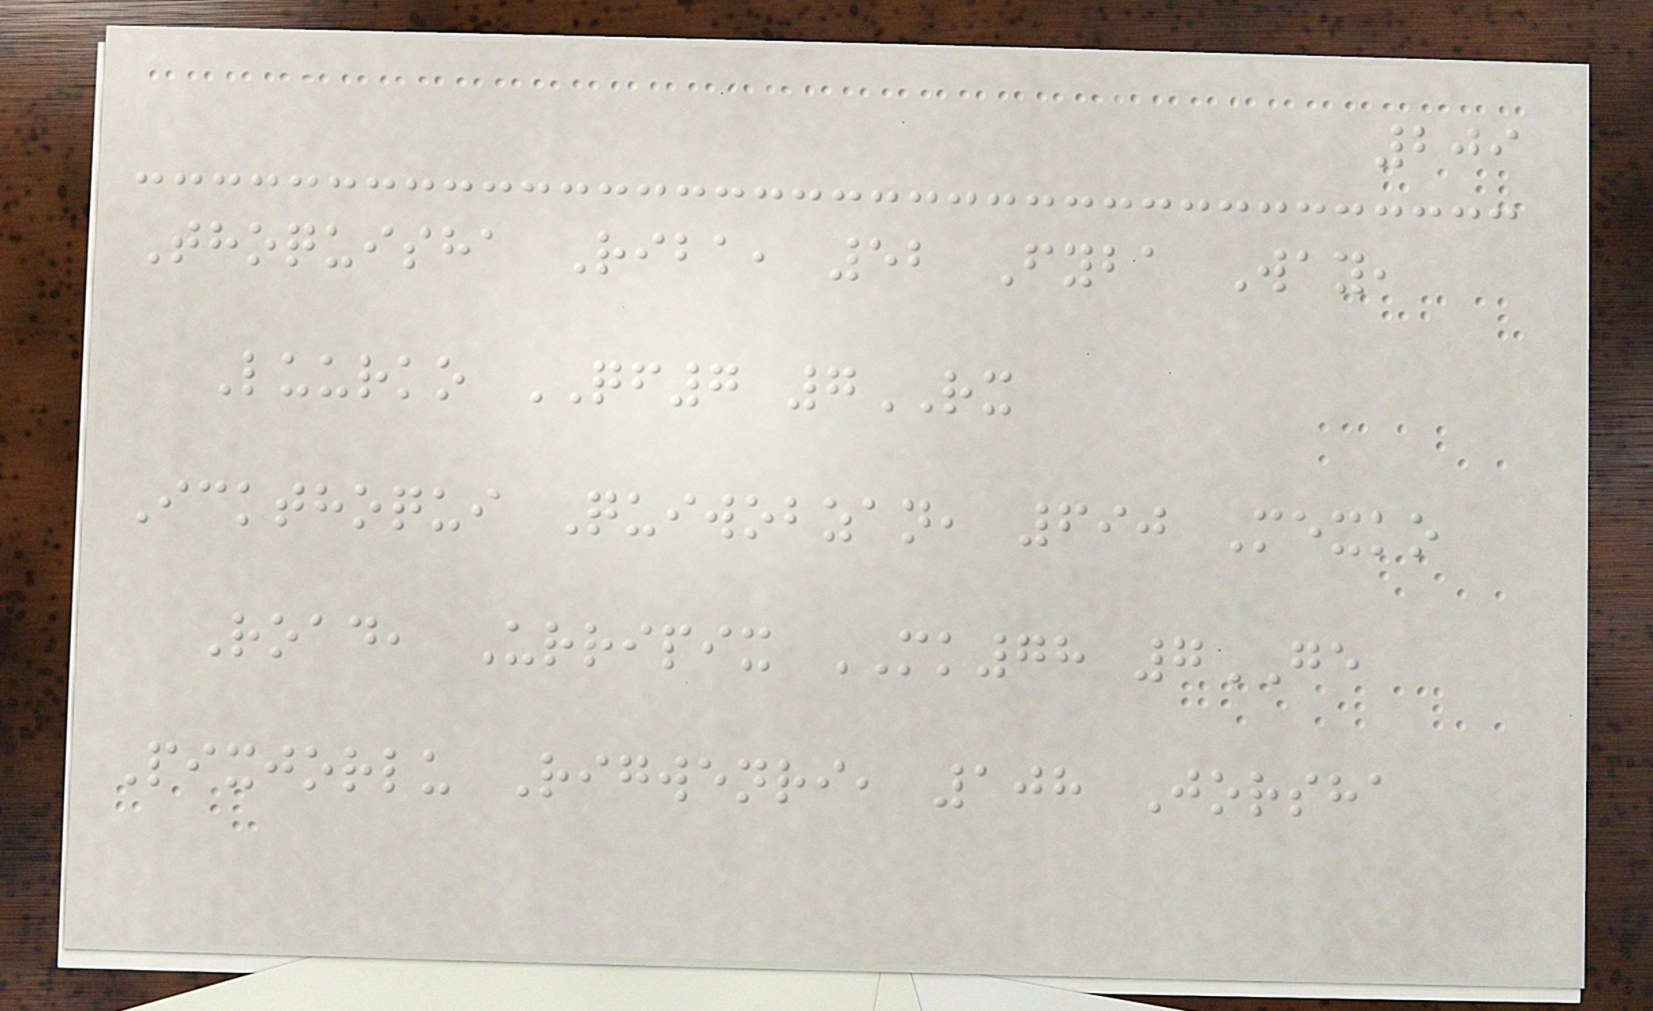209
Thoquisha Riba, 52 Fyba Way,
Luurko QF7 7RX
Ickthoqui Quiwobzan, 690 Mexko
Road, Urripix MK78 7GE
Pixjorlu Rigwenri, 108 Jorsha
